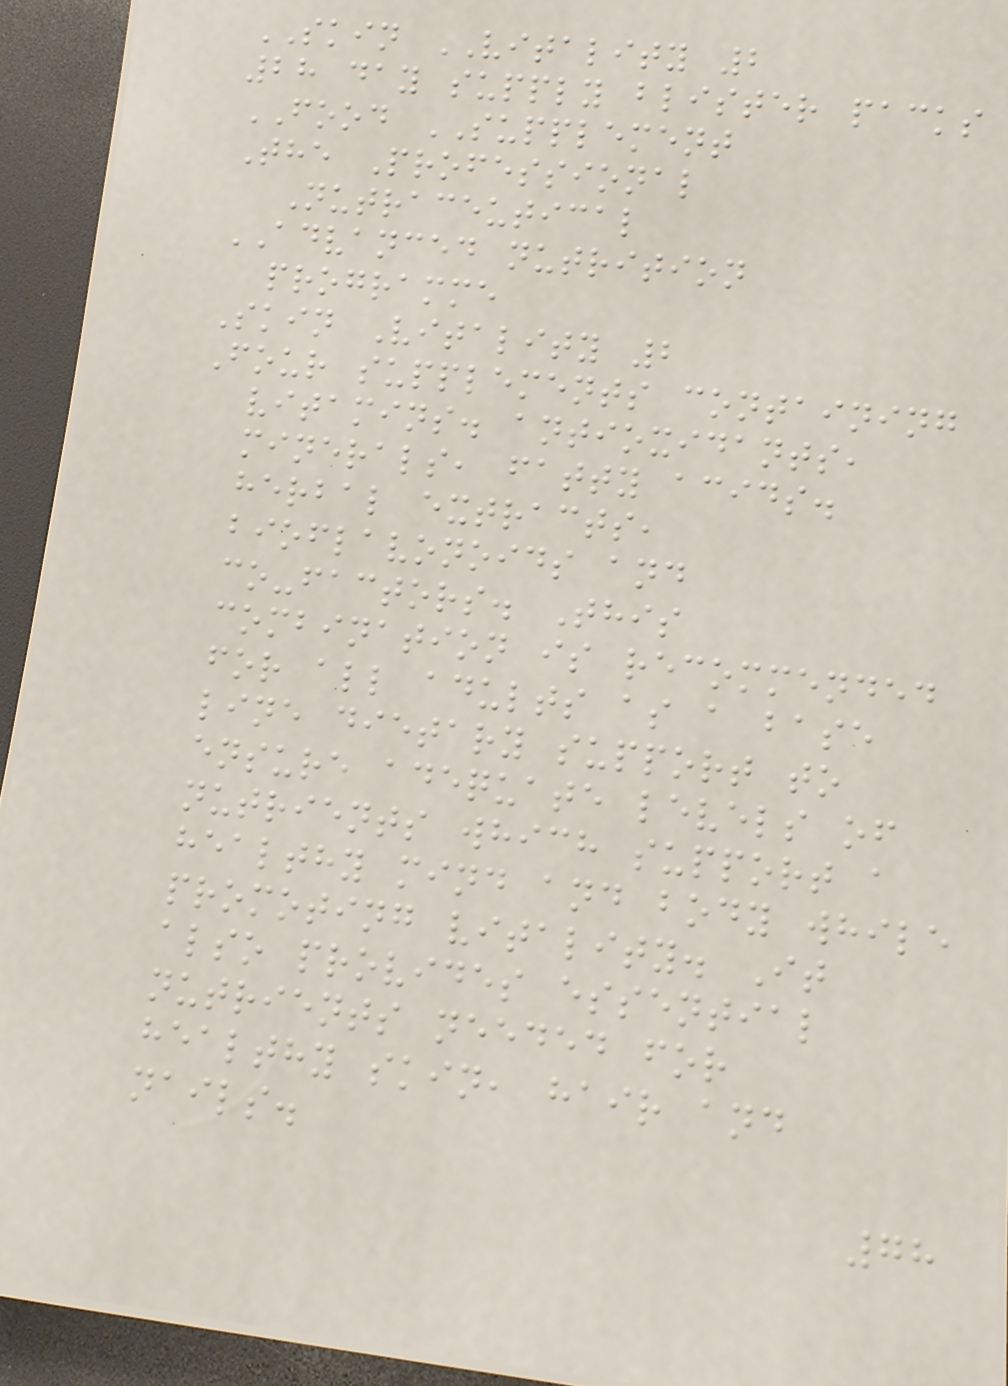SKIN VITALITY 2
28 day supply blister packs
FOOD SUPPLEMENT
The Professional
Nutraceutical
ADVANCED nutrition
programme
Skin Vitality 2
Four supplements containing
vitamins. antioxidants,
minerals, fatty acids.
herbal extracts,
bioflavonoids and
co-factors. This
combination is recommended
for all adults as a base
line dietary support to
ensure adequate levels of
nutrients which support a
healthy mind and body while
promoting vitality. It
also provides essential
nutrients needed for
healthy skin, hair and
nails.
78
